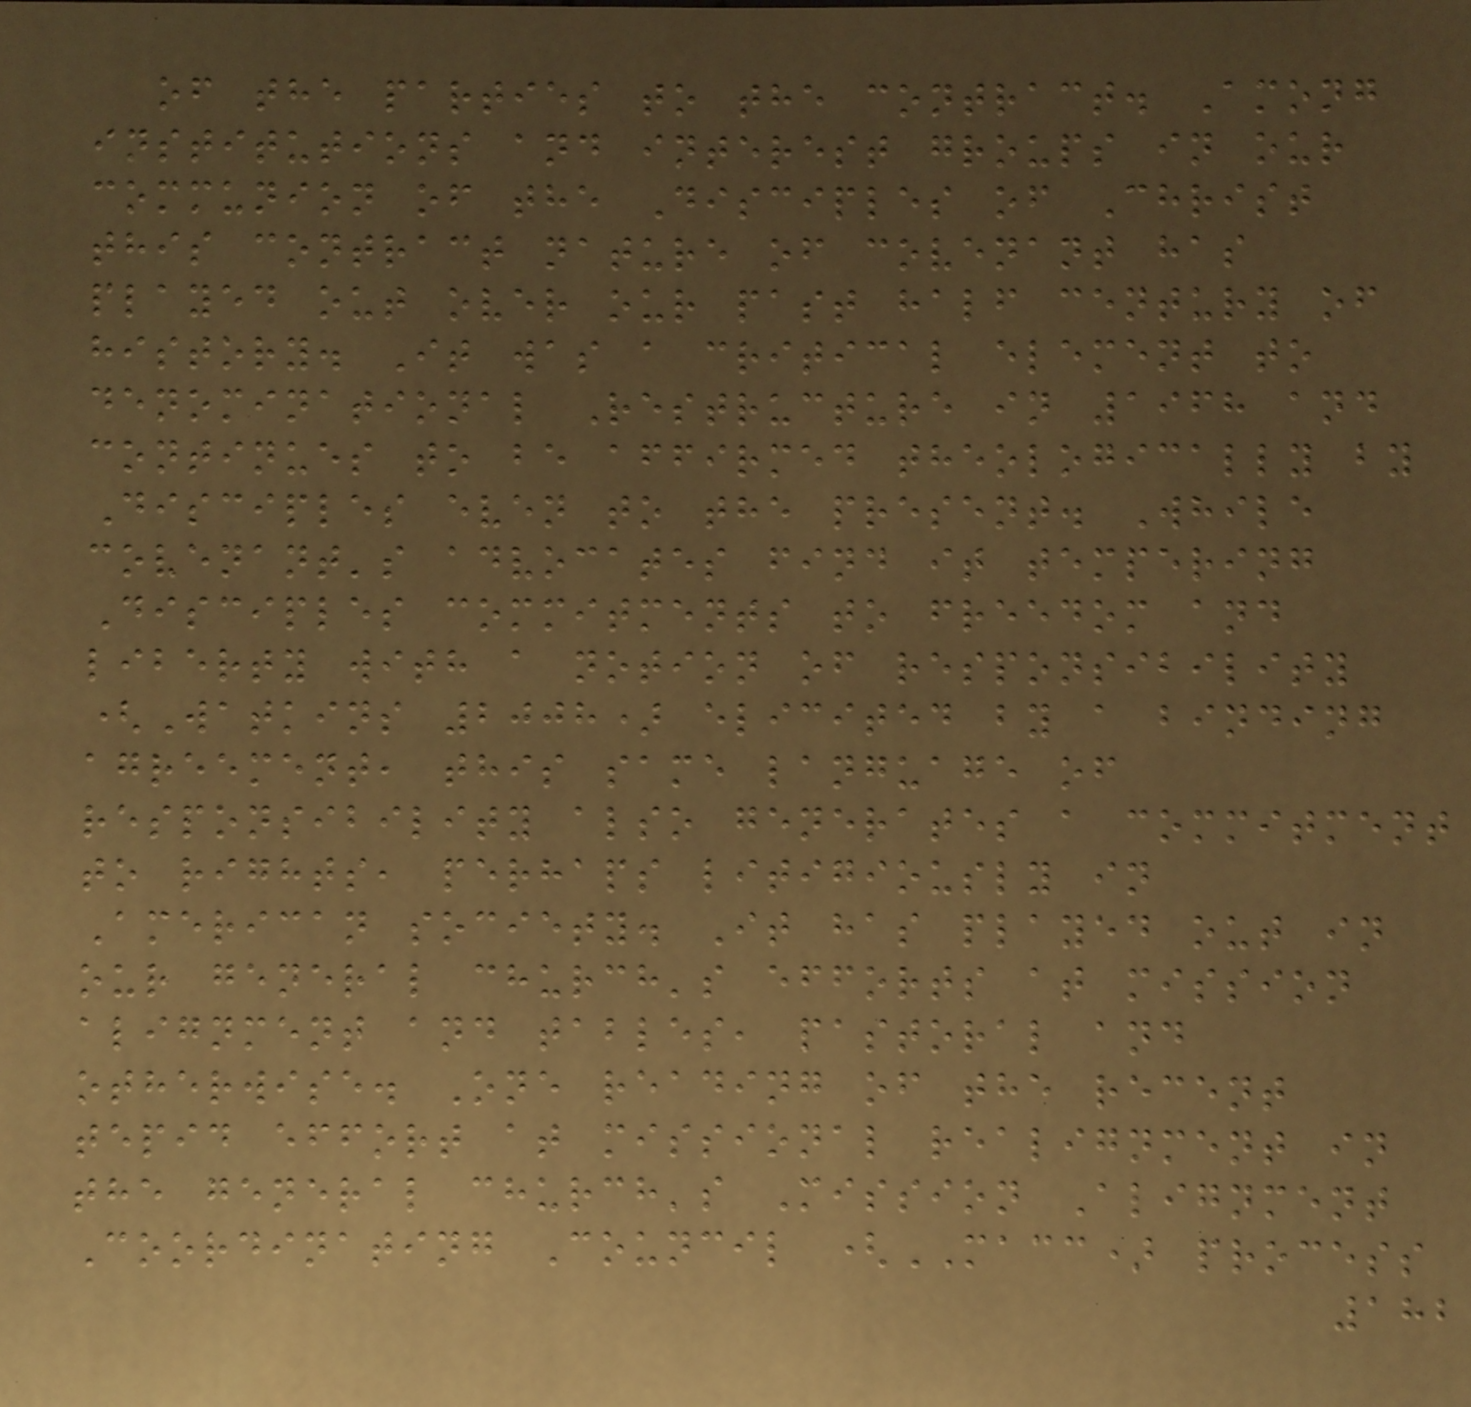of the parties to the contract. Among
institutions and interest groups in our
communion of the Disciples of Christ
this contract nature of covenant has
played out over our past half century of
history. It was a critical element to
denominational Restructure in 1968 and
continues to be affirmed theologically by
Disciples even to the present. While
covenant's advocates find it tempering
Disciples commitments to freedom and
liberty with a notion of responsibility
(Watkins 2008) elicited by a binding
agreement, this same language of
responsibility also generates a commitment
to rights, perhaps litigiously in
American society. It has played out in
our general church's efforts at mission
alignment and tables, pastoral and
otherwise. One reading of the recent
tepid effort at missional realignment in
the general church's Mission Alignment
Coordinating Council (MACC) process
182
